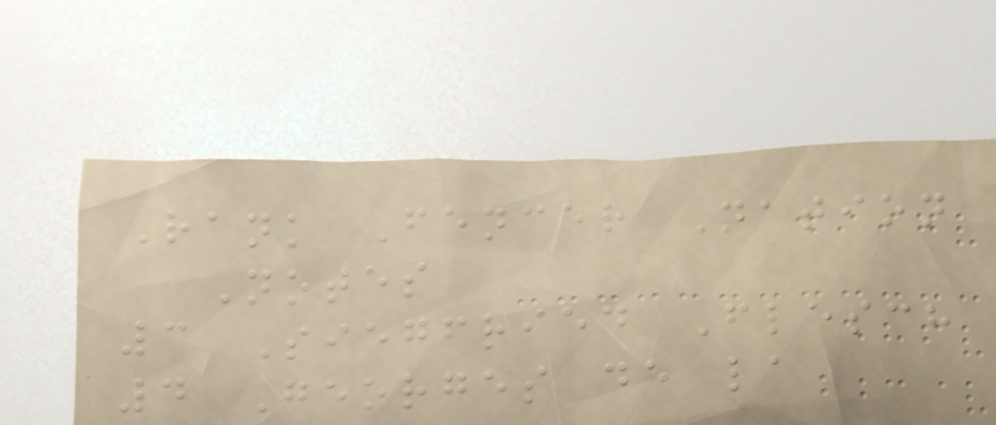Rank Fencer Nation
Notes
3 Siegfried Flesch
4 Georges de la
